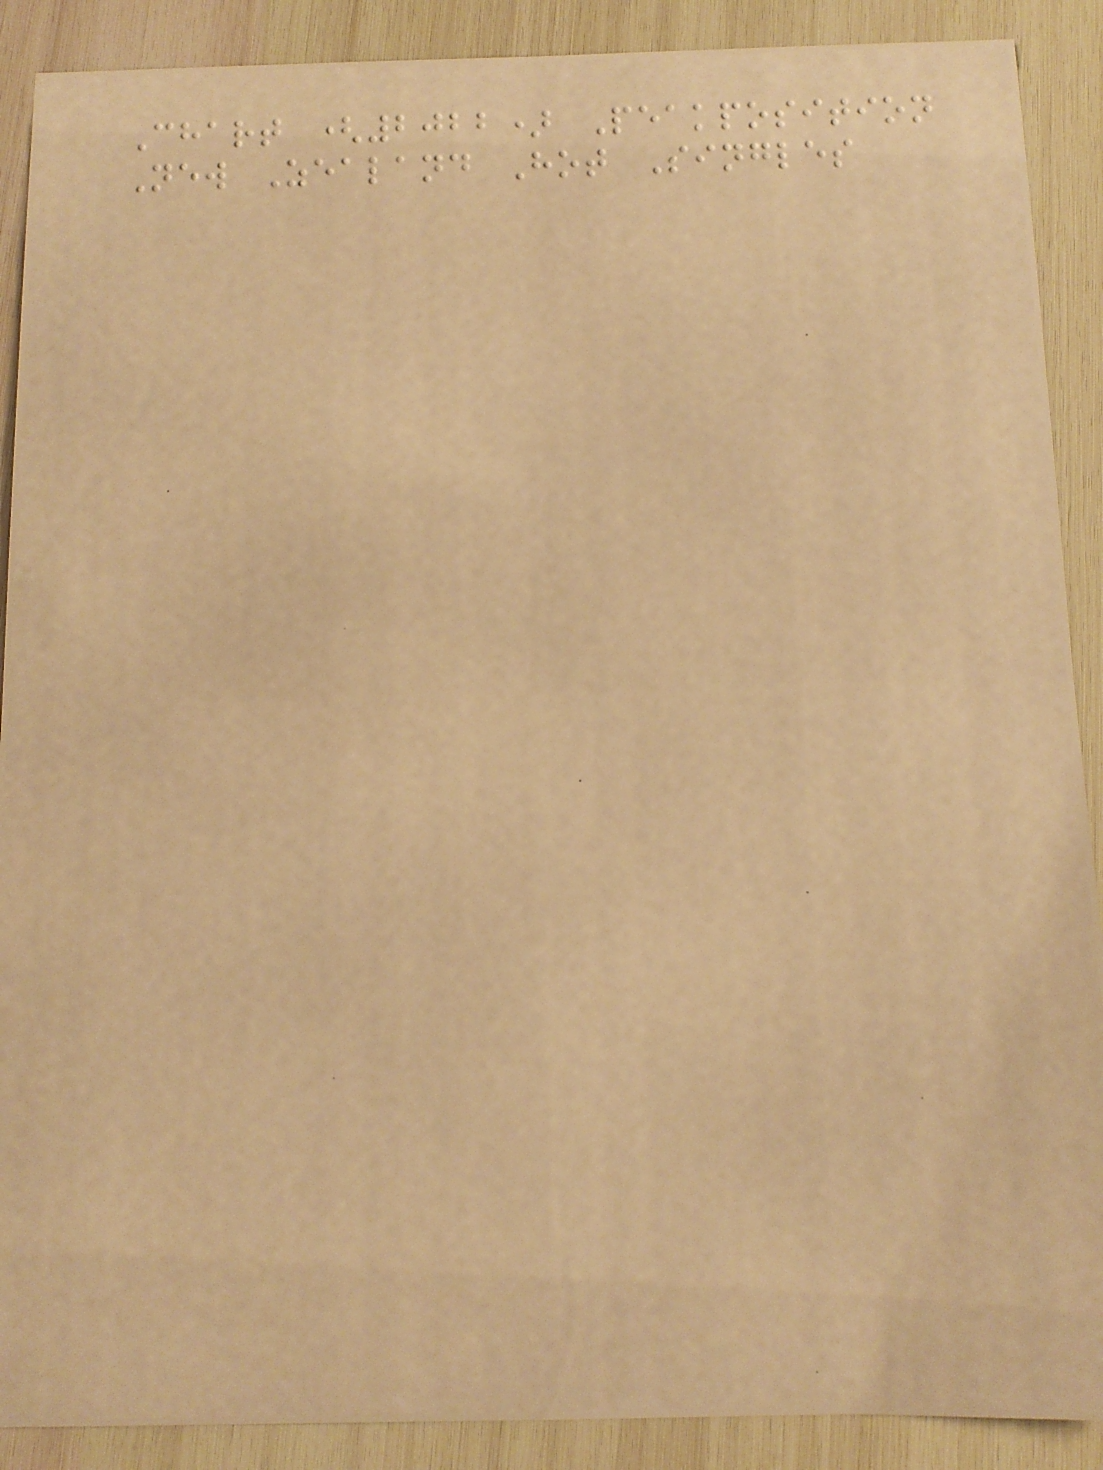Chart (2022) Peakposition
New Zealand Hot Singles
